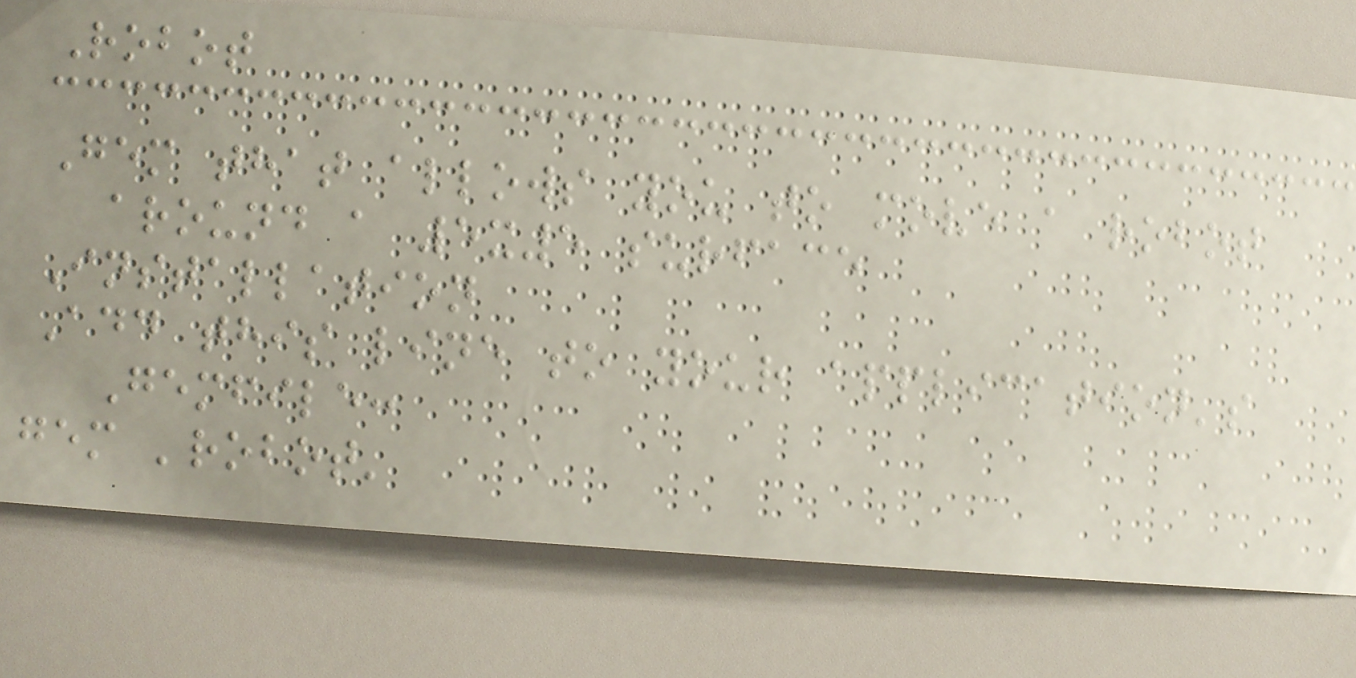Robot
Gem that allows you to move a robot
around a 5x5 surface
Installation
Add this line to your application's
Gemfile:
gem 'robot'
